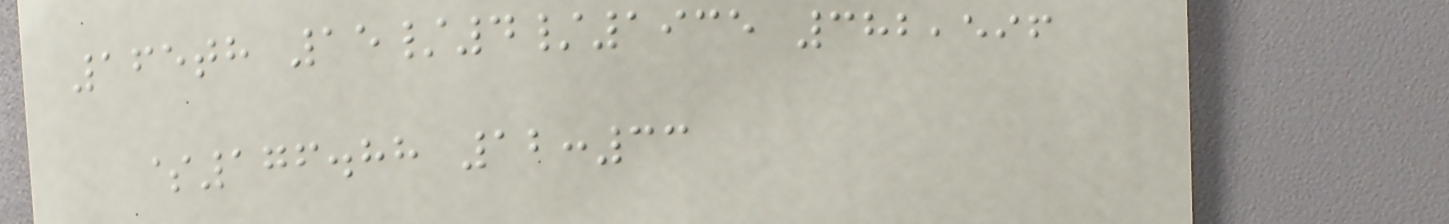165th 15/4/1935 382,596
$176.88 12:33
